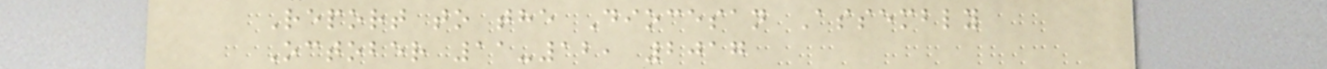Report to the Diocesan Assembly
October 11-12, 2017
